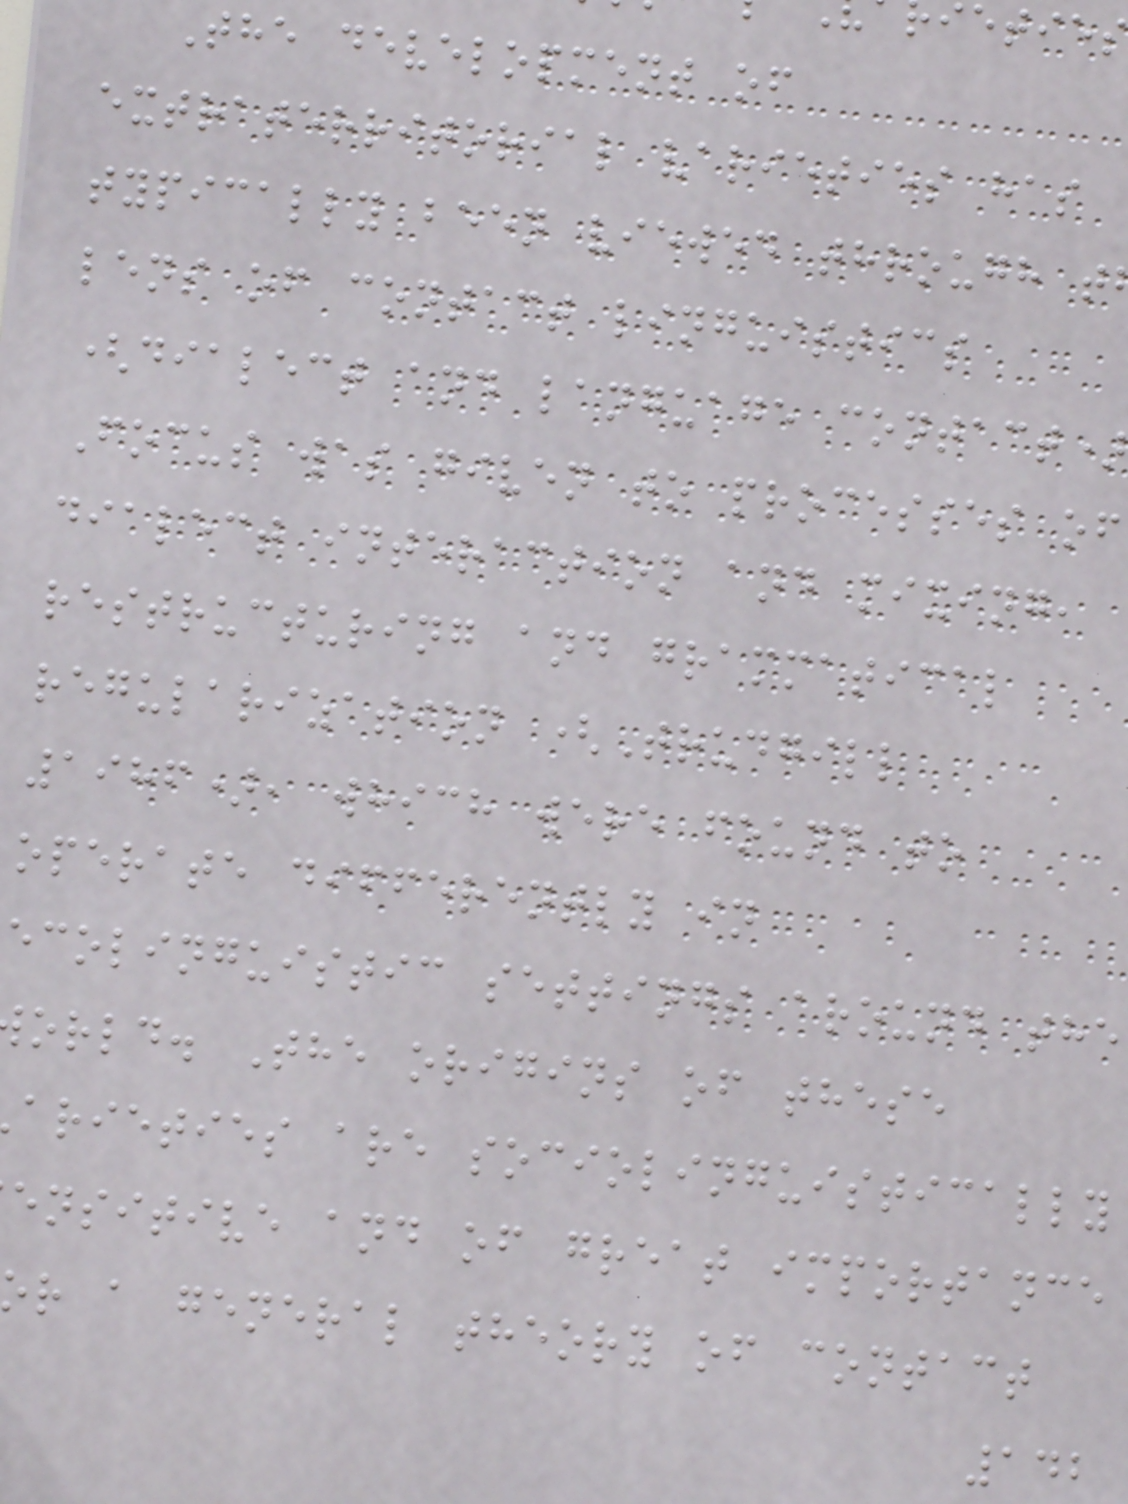The development of
extraterritorial varieties has
typically been viewed through t
lens of contact linguistics
(dialect and language contact)
Focus was given to processes of
dialect interaction and mixing,
restructuring and grammatical
regularization (Trudgill
1986), which were found to
operate differently in
ecolinguistic settings around the
orld. The origins of these
arieties are sociolinguistically
ensitive and of great importance
r a general theory of contact
142
